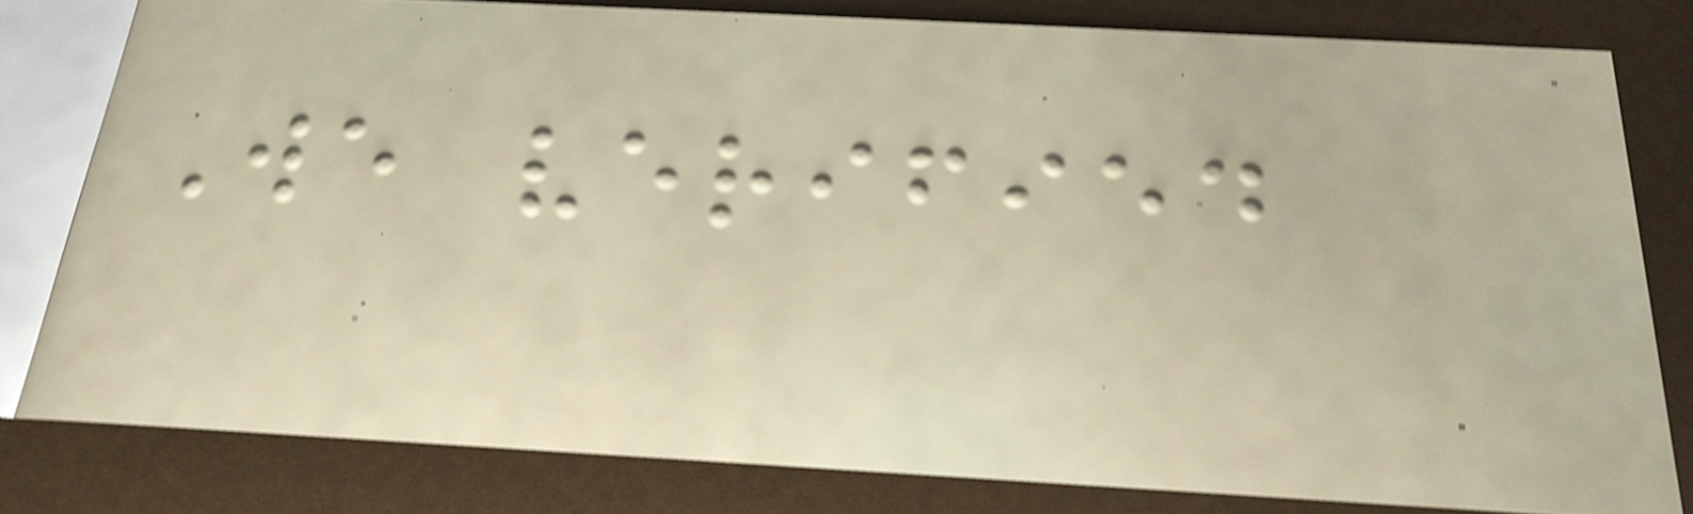We verified
